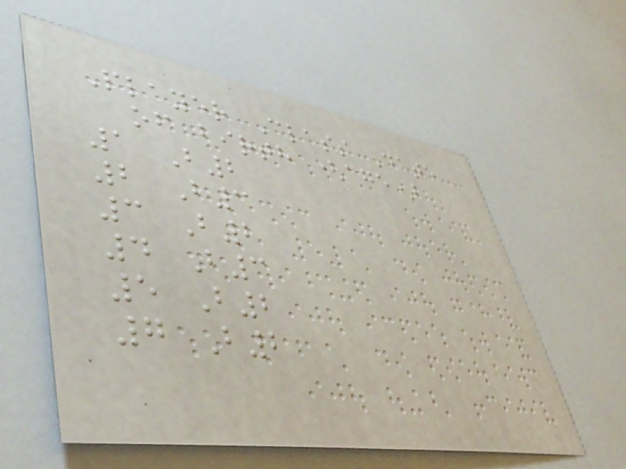Player Class Date
of birth (age)
1 B2
2 B3
3 B2
4 B3
5 B2
7 B2
